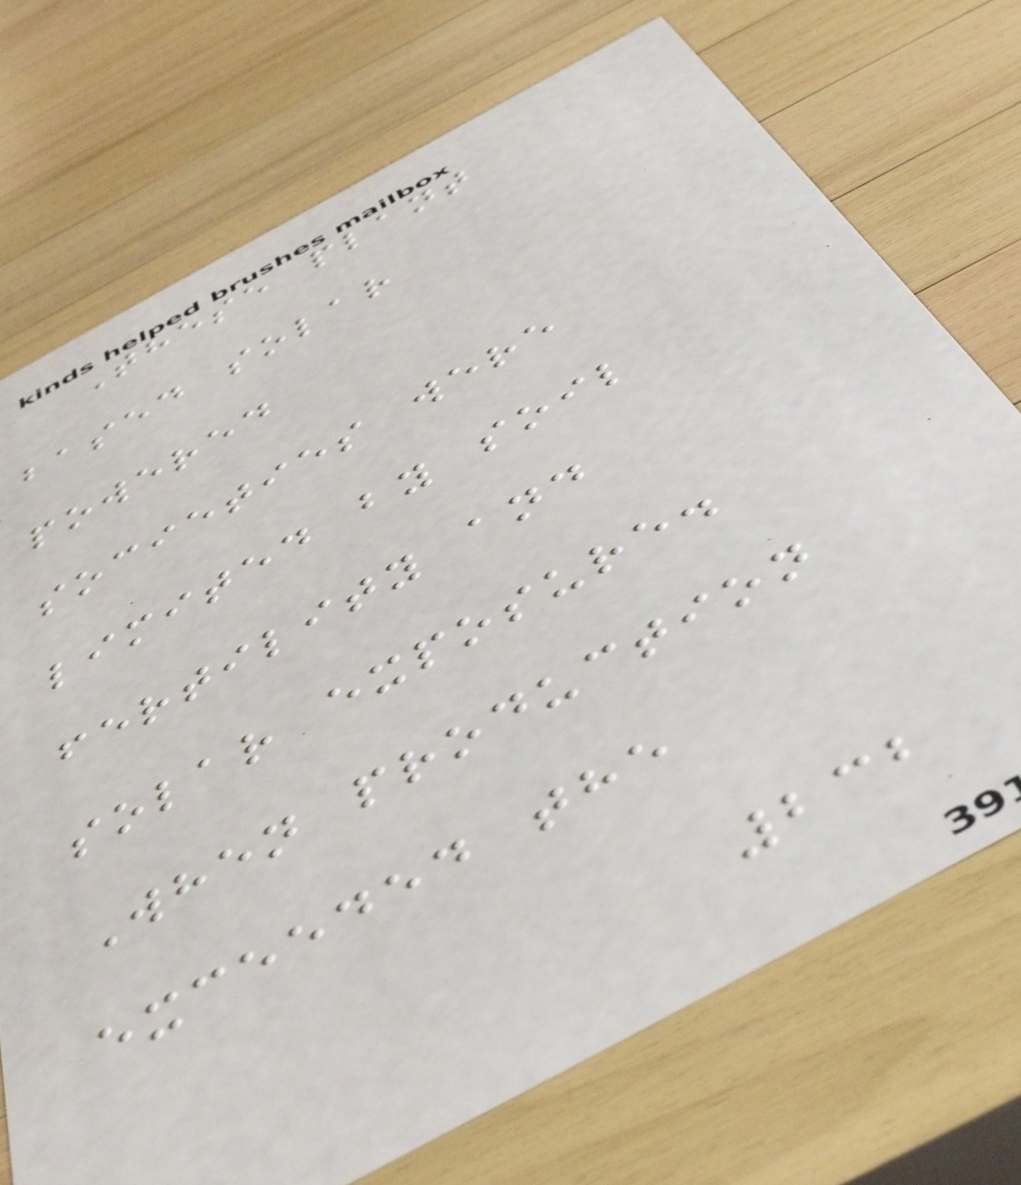These plant
based solar
powered
societies were
limited by soil
fertility and
solar exposure.
When production
exceeded the
232
